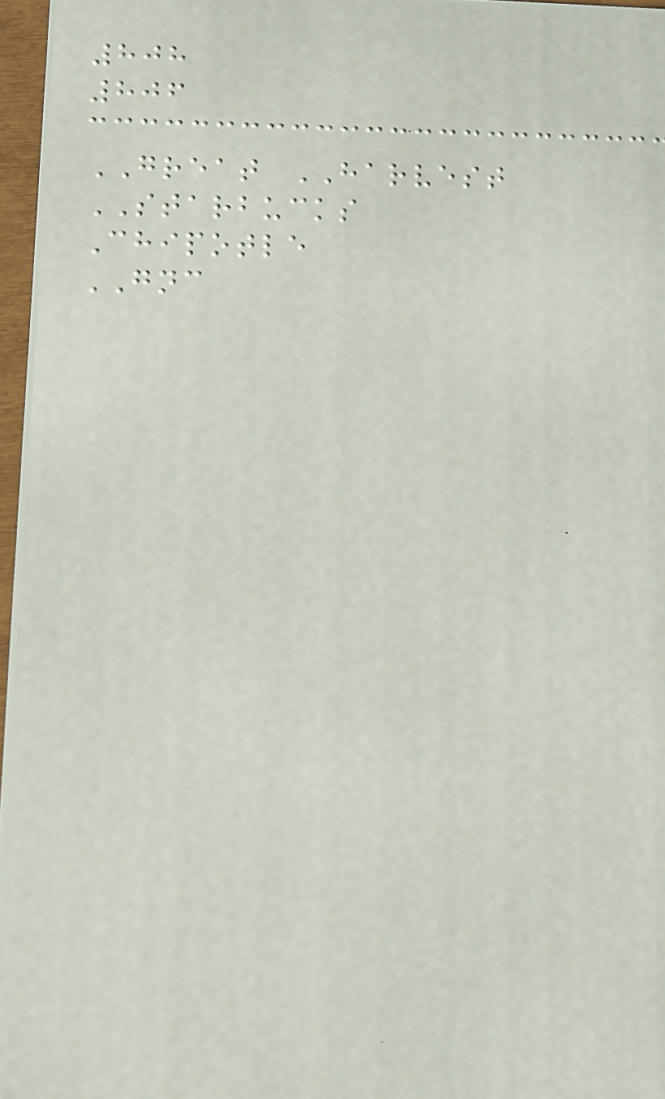808
806
GREAT HARVEST
STARBUCKS
Chipotle
GNC
